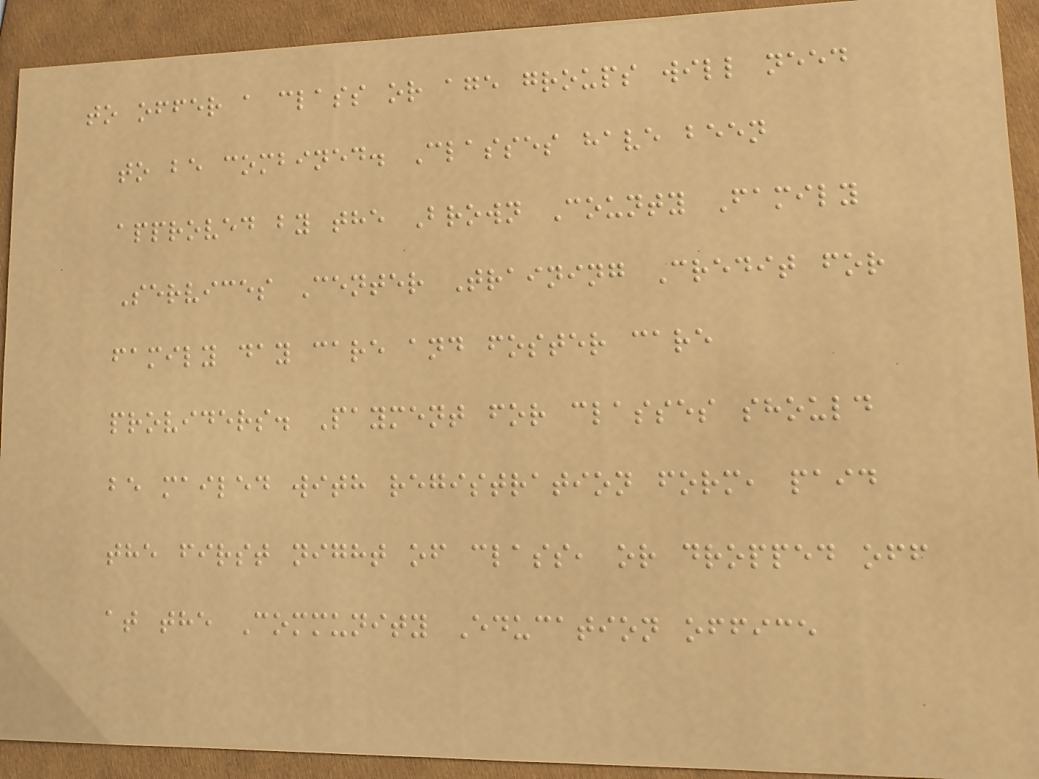to offer a class or age groups will need
to be combined. Classes have been
approved by the Brown County Family
Services Center Training Credit for
family day care and foster care
providers. Payment for classes should
be mailed with registration form, paid
the first night of class, or dropped off
at the Community Education office
